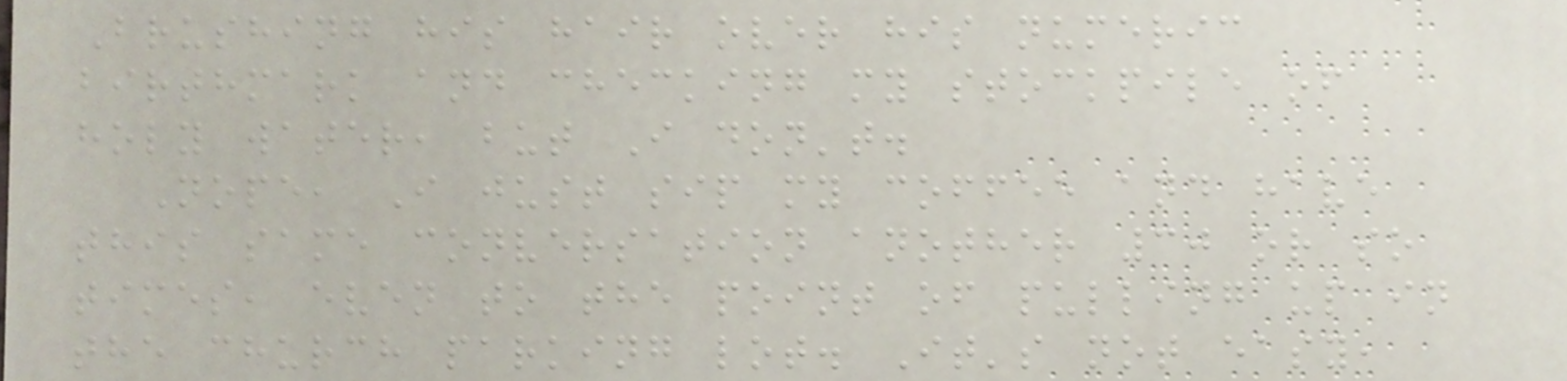Brushing his hair over his numeric
birthmark and checking my stockpile of
holy water, but I don't.
Nope, I just sip my coffee and have
this same conversation another 30 or so
times, even to the point of pulling up in
the church parking lot. It's not easy,
